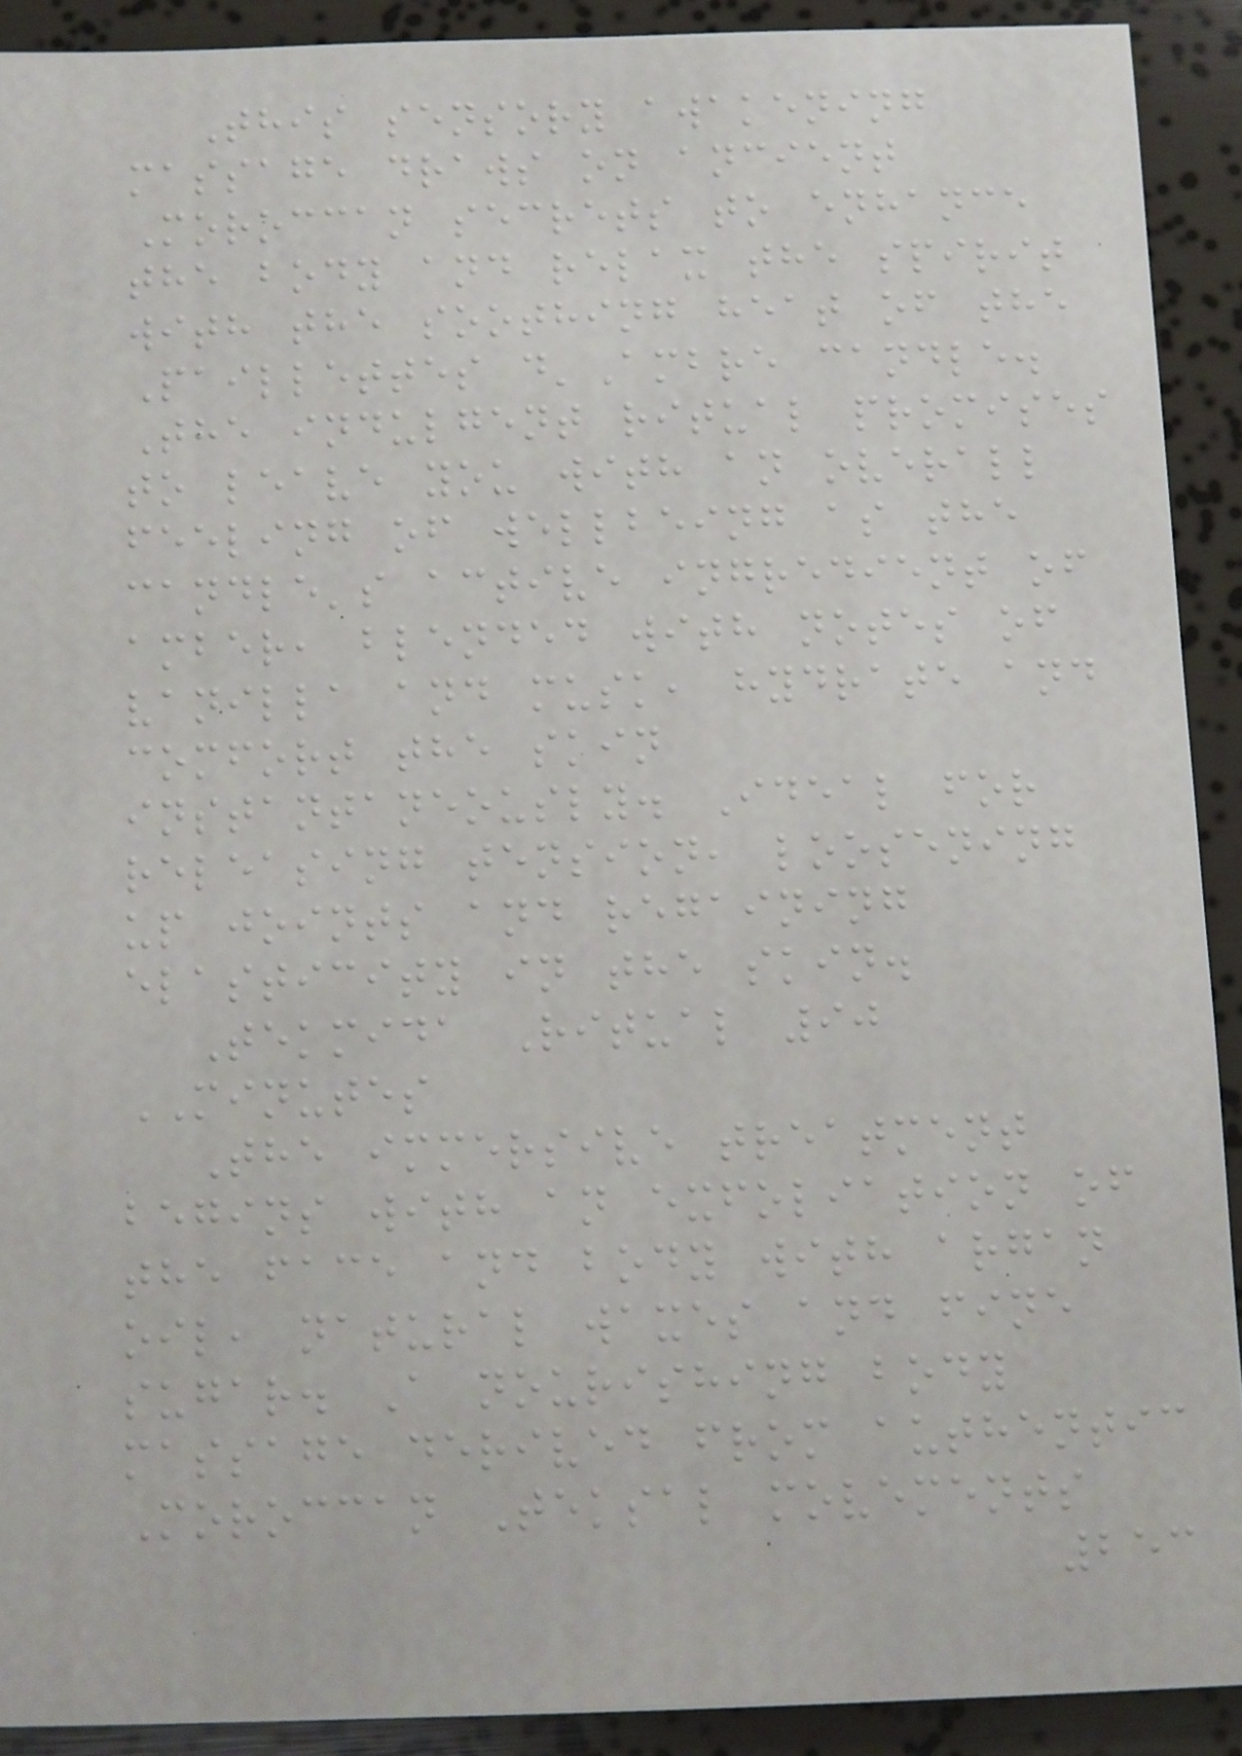This sensory awakening
massage draws on ancient
Moroccan secrets to enhance
the body and relax the spirit
with the soothing heat of the
Paillettes d'Ambre candle.
The indulgent ritual promises
to leave you with an overall
feeling of wellbeing as the
candle's active ingredient of
amber, blended with notes of
vanilla and musk, hydrate and
comfort the skin
instantaneously. Ideal for
releasing tension, loosening
up joints and regaining
elasticity in the skin.
Tekmida Ritual 90
MINUTES
The immersive treatment
begins with an exfoliation of
the face and body with argan
oil, natural waxes and fine
sugar. A nourishing body
massage derived from authentic
Moroccan Teksal movements
253
